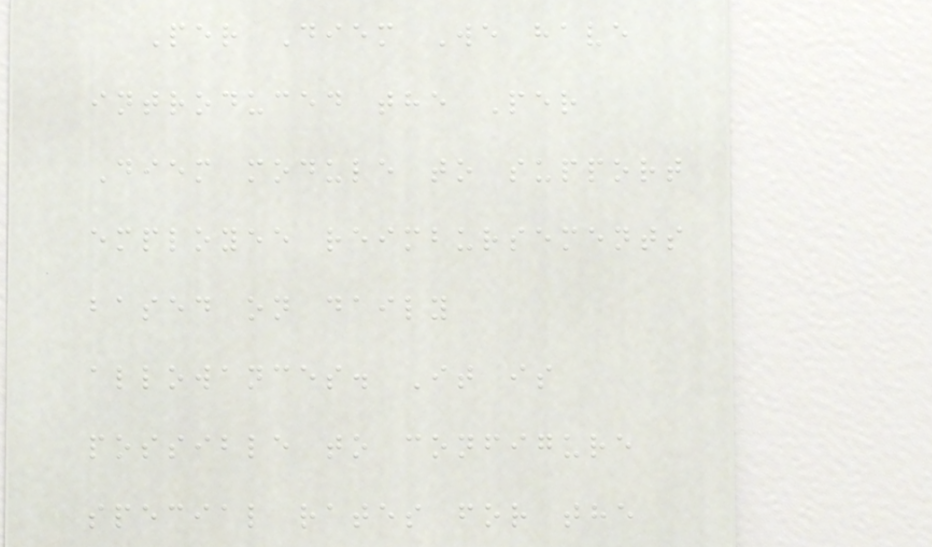Per Diem We have
introduced the Per
Diem module to support
employee reimbursements
based on daily
allowances. It is
possible to configure
special rates for the
